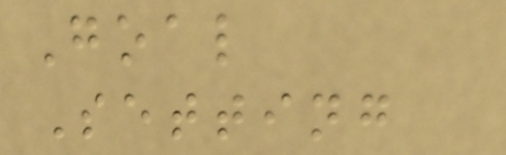Goal
Setting
